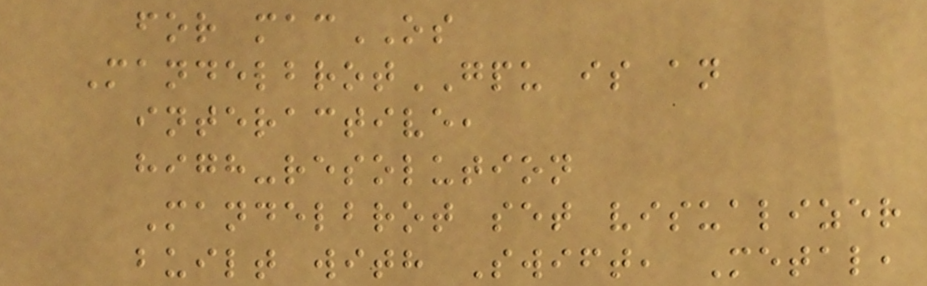for macOS
MandelbrotGPU is an
interactive,
high-resolution
Mandelbrot set visualizer
built with Swift, Metal,
